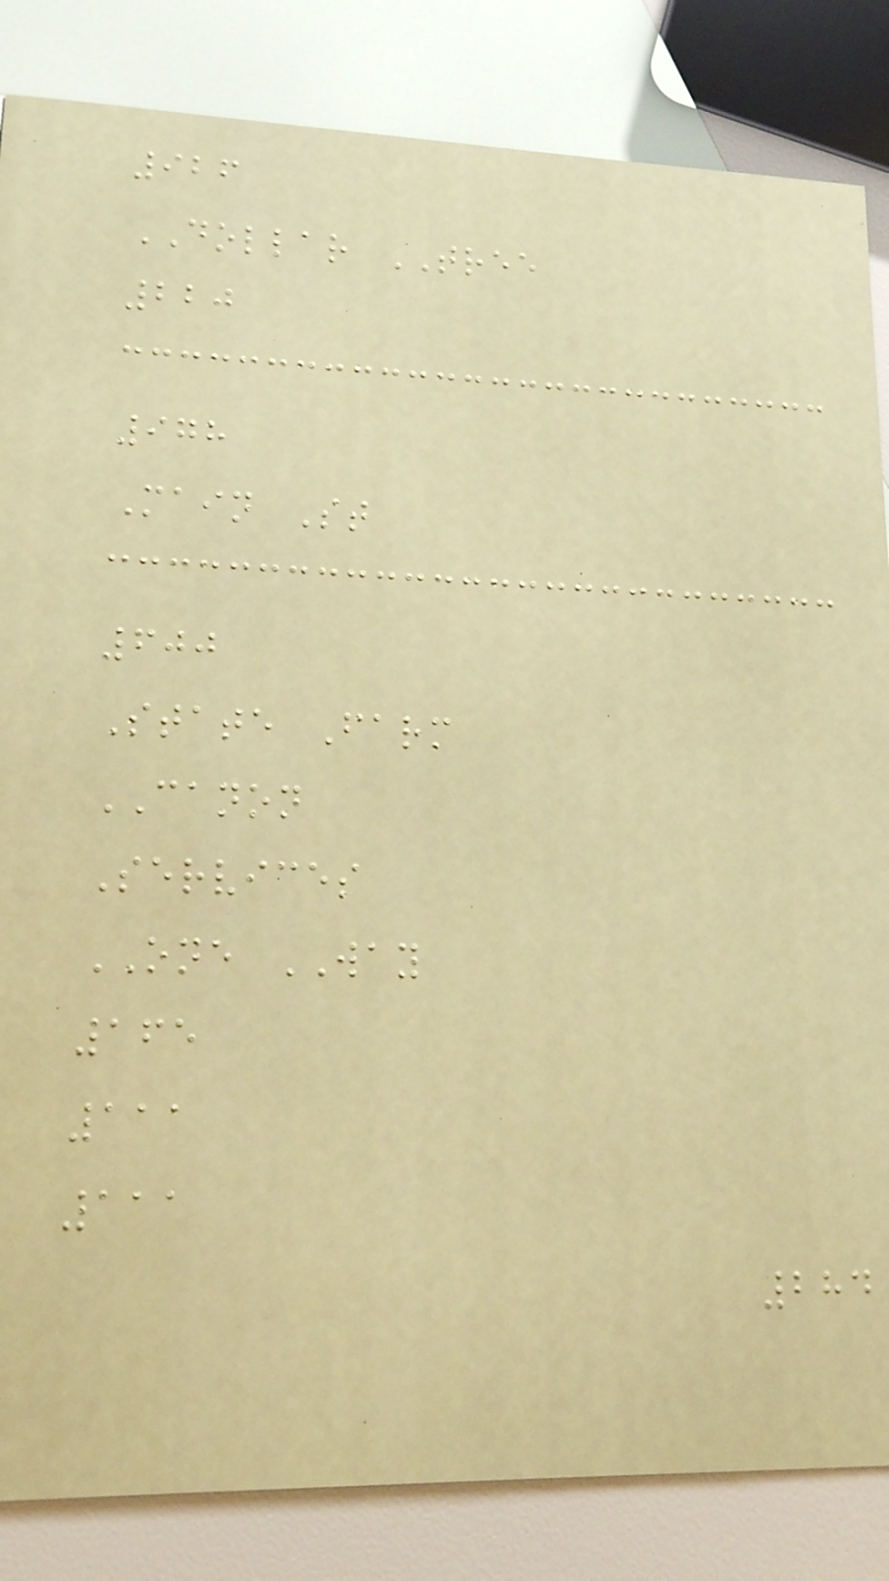926
DOLLAR TREE
220
978
Main St
600
State Farm
CANON
Services
ONE WAY
165
111
111
284
